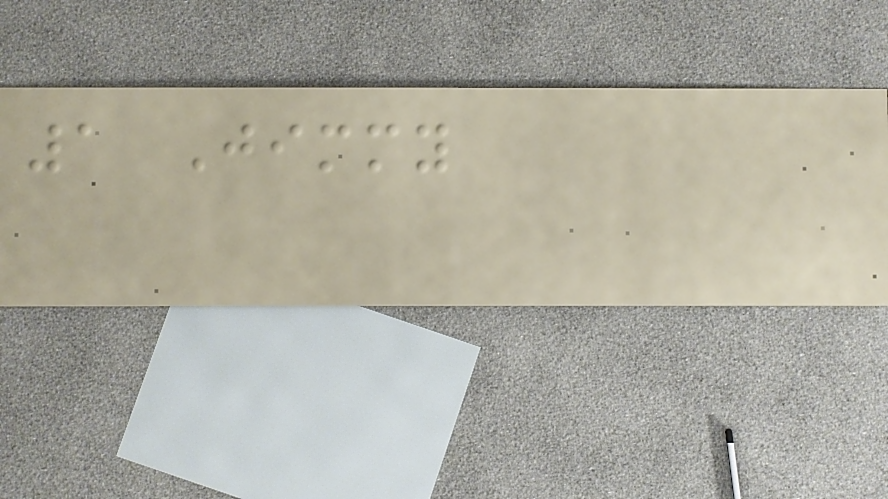1 Jimmy
